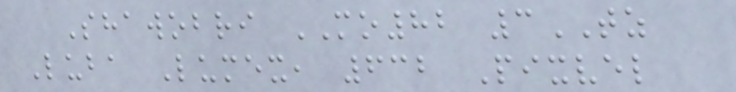Shawobri MO82 3TZ
Luba Lumex, 632 Pixvel
